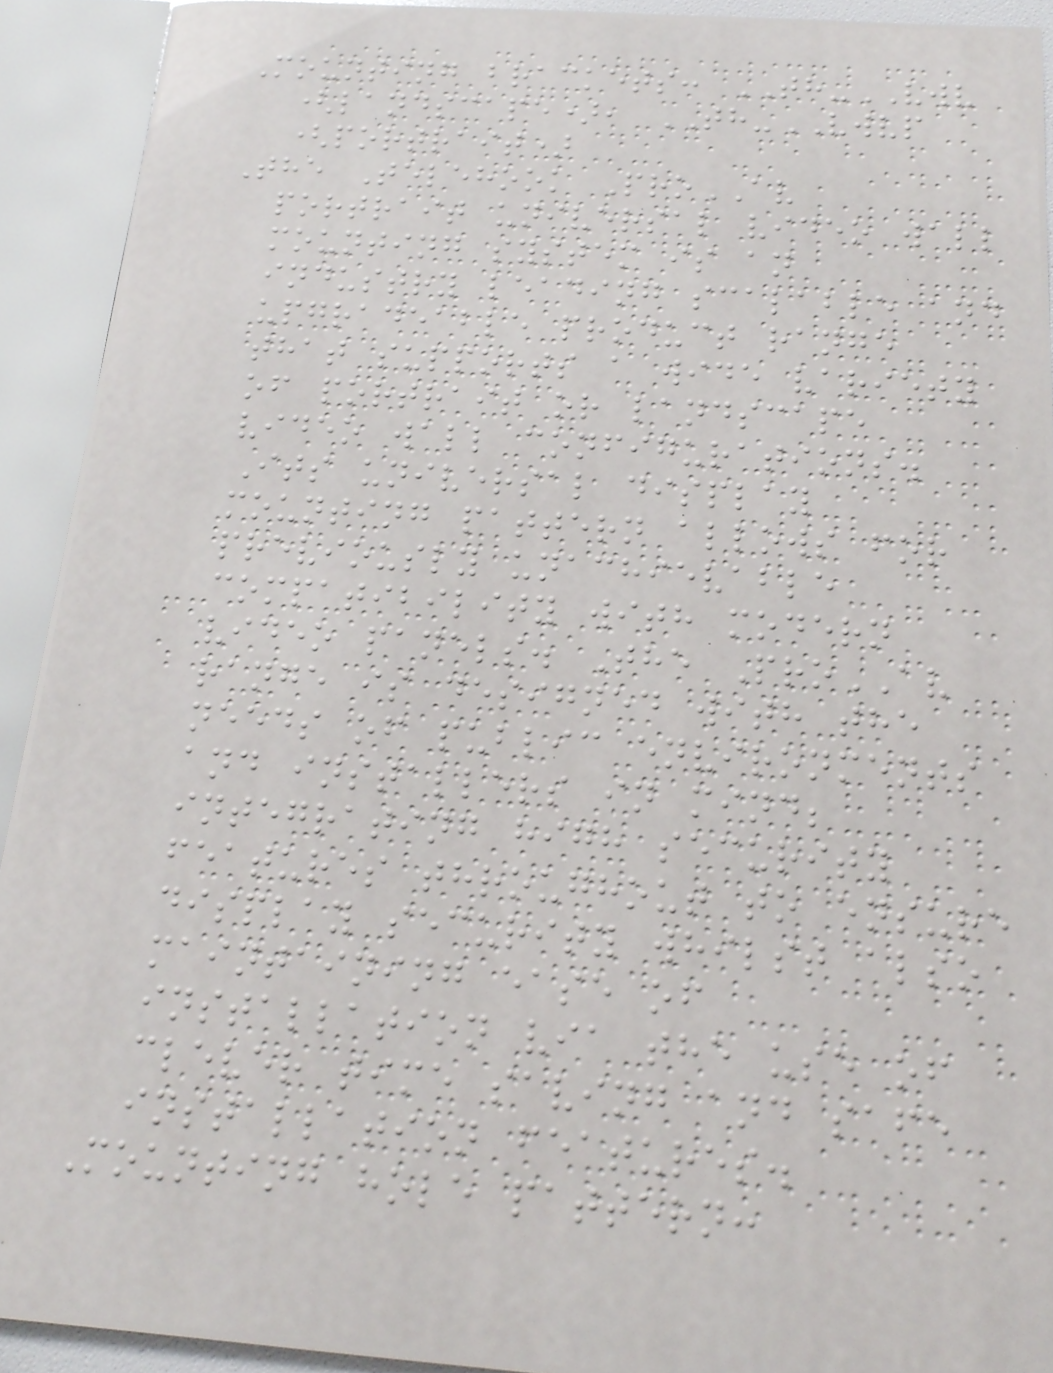Mounting brackets: TH-VWV
(landscape), TH-VWVP
(portrait)
The Telehook ProAV
portrait universal video wall
mounting system is an
industry leading scalable and
upgradeable product range
that supports a wide variety
of portrait or landscape
video wall configurations.
Its universal display
mounting pattern allows for
previously unachievable
compatibility with modern
video panels. The ProAV
range is designed with the
needs of public environments
and installers in mind;
integrating high security
features throughout to ensure
display security whilst also
maintaining ease of
installation via the use of
clever time saving and safe
installation features.
Mounting hole pattern:
